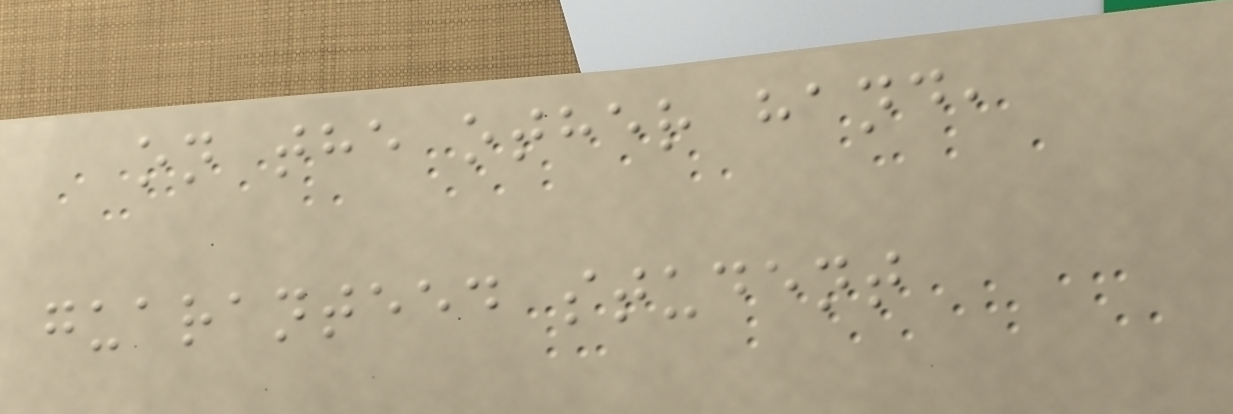on the other hand,
guaranteed student
